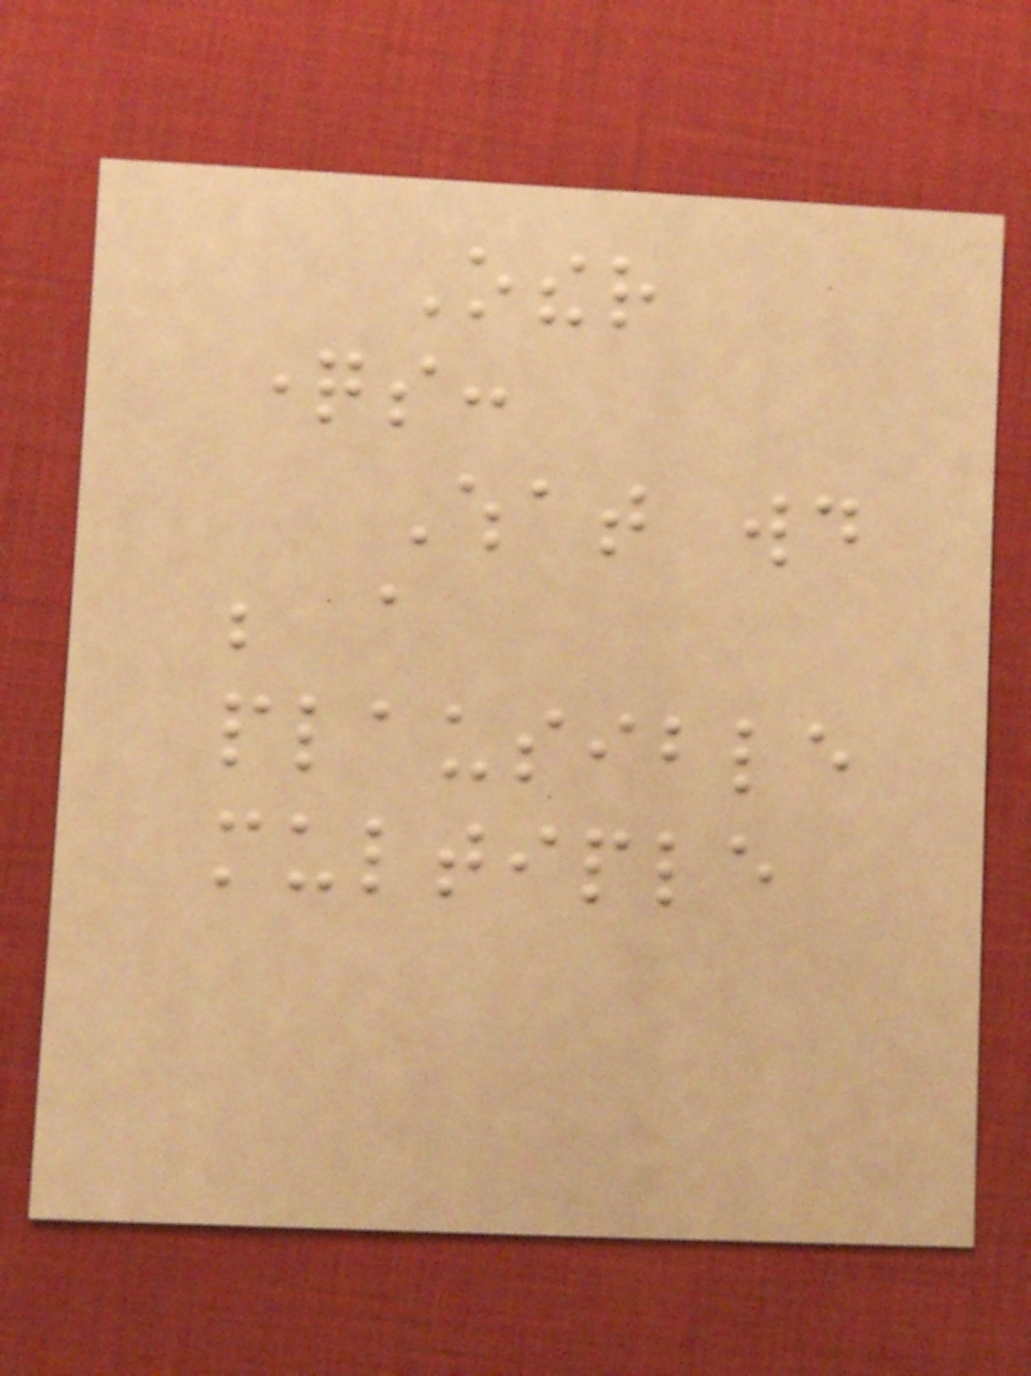Other
questions:
What would
be a
plausible
multiple
